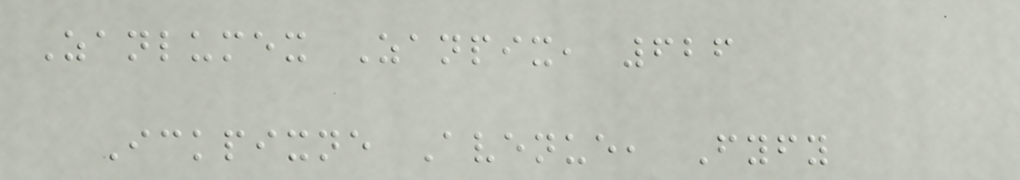Zanlumex Zanpix, 626
Ickpixne Avenue, Fyfy
